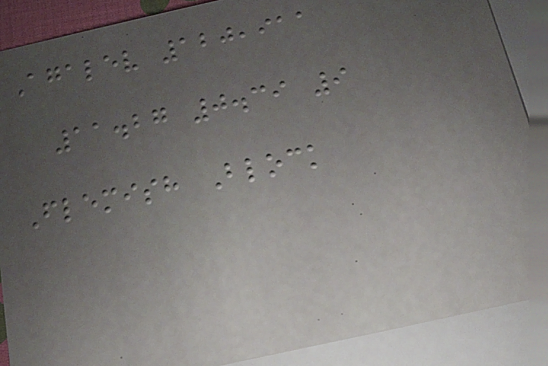Agalev 120,911
11.27 0.39 9
Flemish Block
